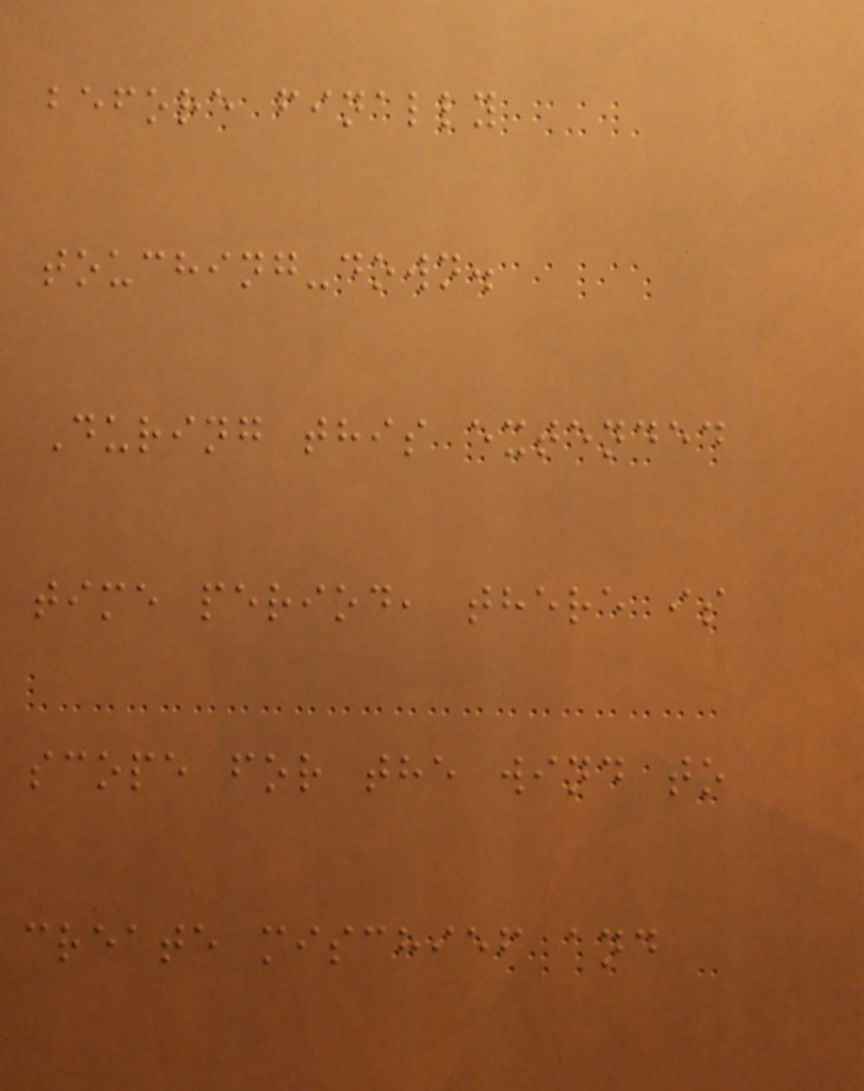before finally
touching-down.
During this extended
time period, there is
scope for the wind to
create mischief and
